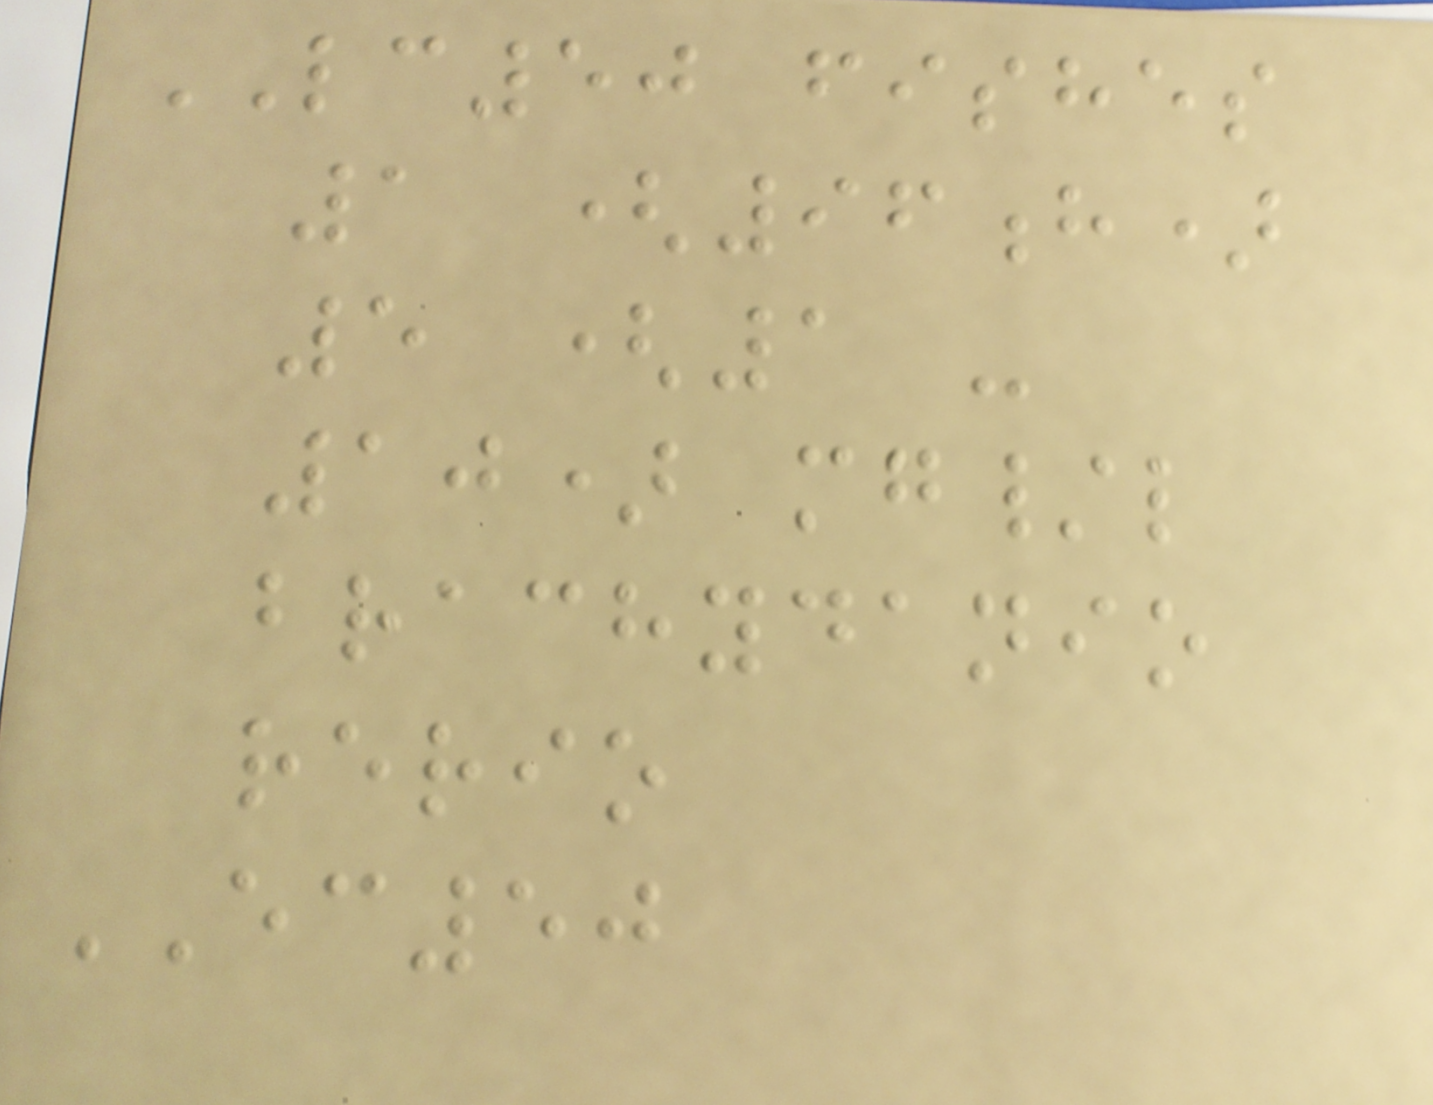LC50 fishes
1 (96h)
5 (1 -
10) mg/l
brachydanio
rerio
EC50
